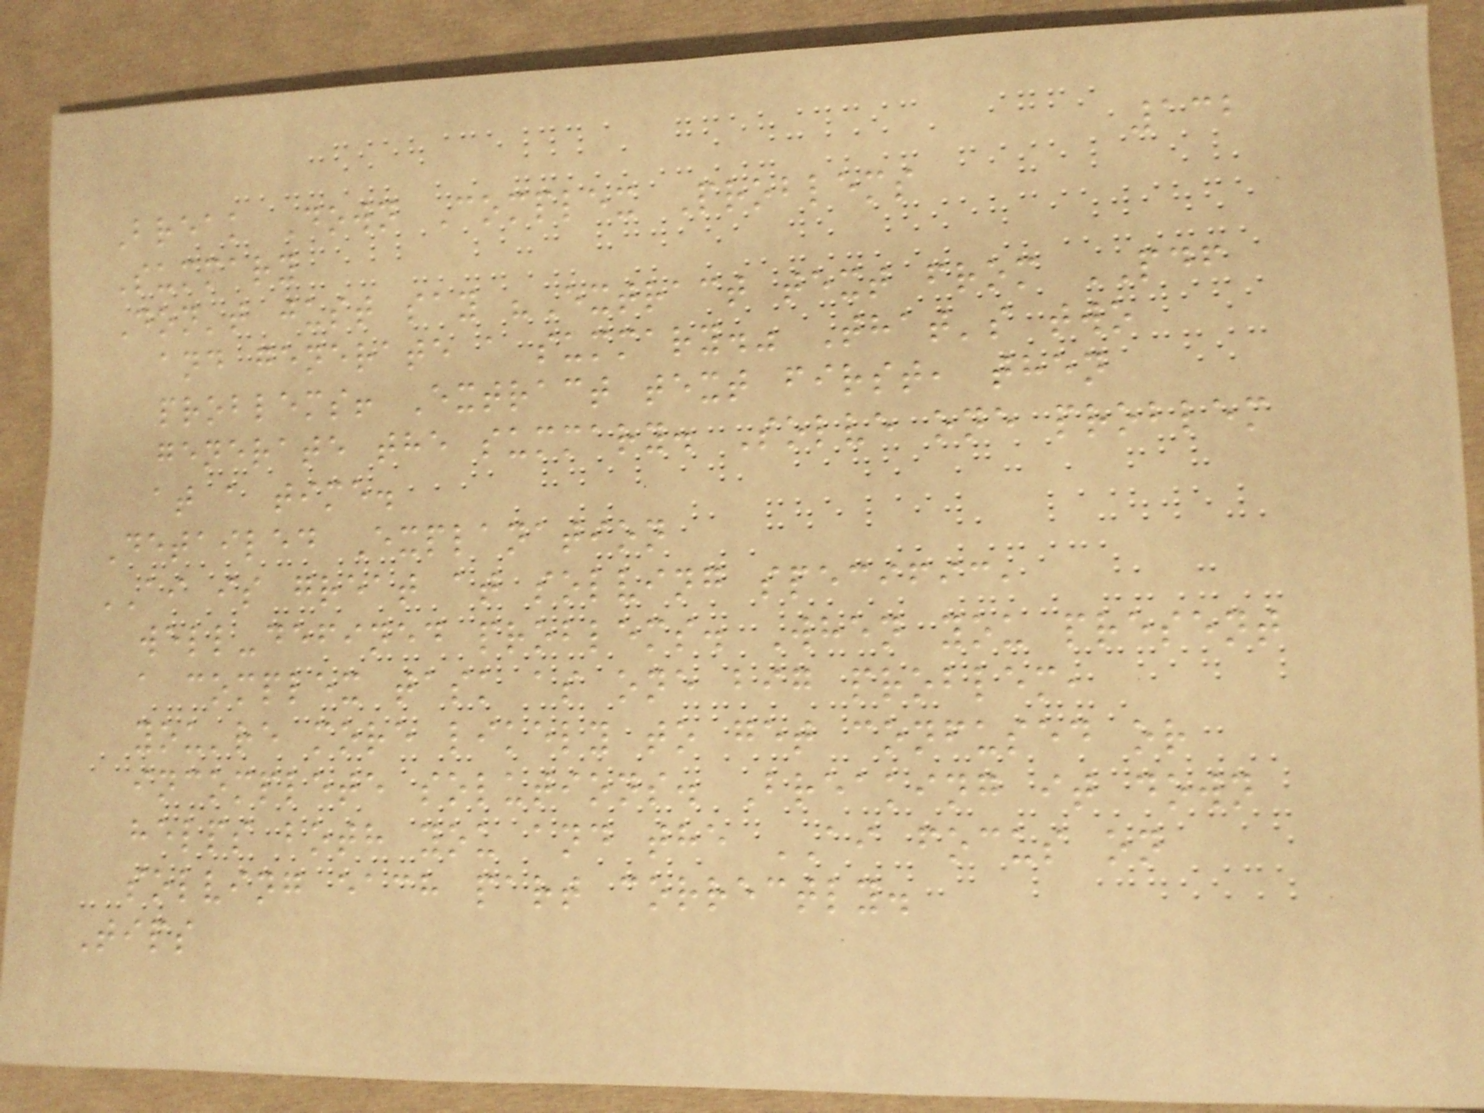132
Break Down Complex Problems
Summary
Don't just say "Extract text from PDF
and generate a summary." That's two
problems! Extract text first, then
generate the summary. Solve one problem
at a time.
Detailed Explanation
AI is great at solving specific,
well-defined problems. When you present
a complex task as one big problem,
you're more likely to get confused or
incomplete solutions. Breaking it down
helps both you and the AI focus on
solving each part correctly.
Tips
